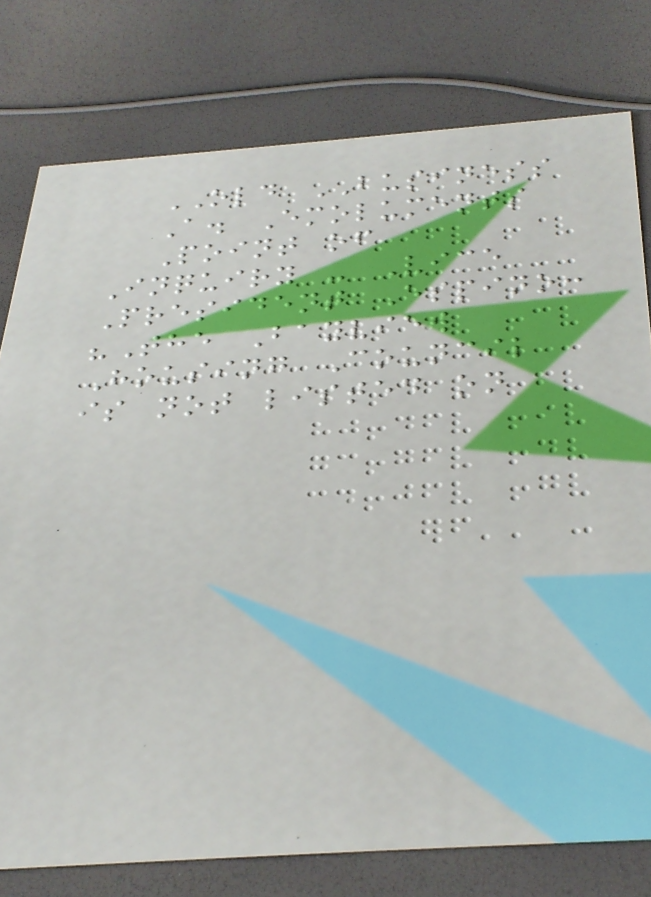OLD BUSINESS
A. Emoluments
Point of
Inquiry - Vice
President Espino:
"The Bayview
Housing Council
is not listed on
